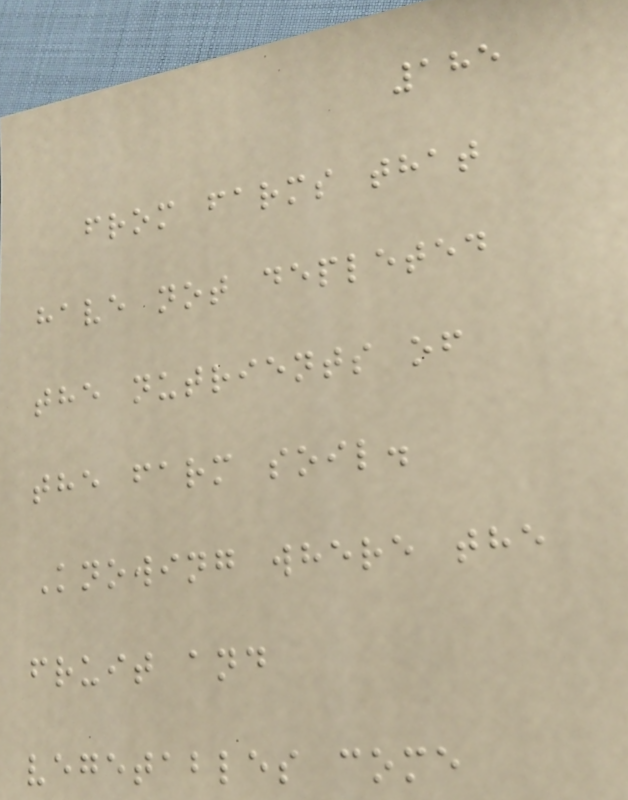185
from farms that
have not depleted
the nutrients of
the farm soil.
Knowing where the
fruit and
vegetables come
